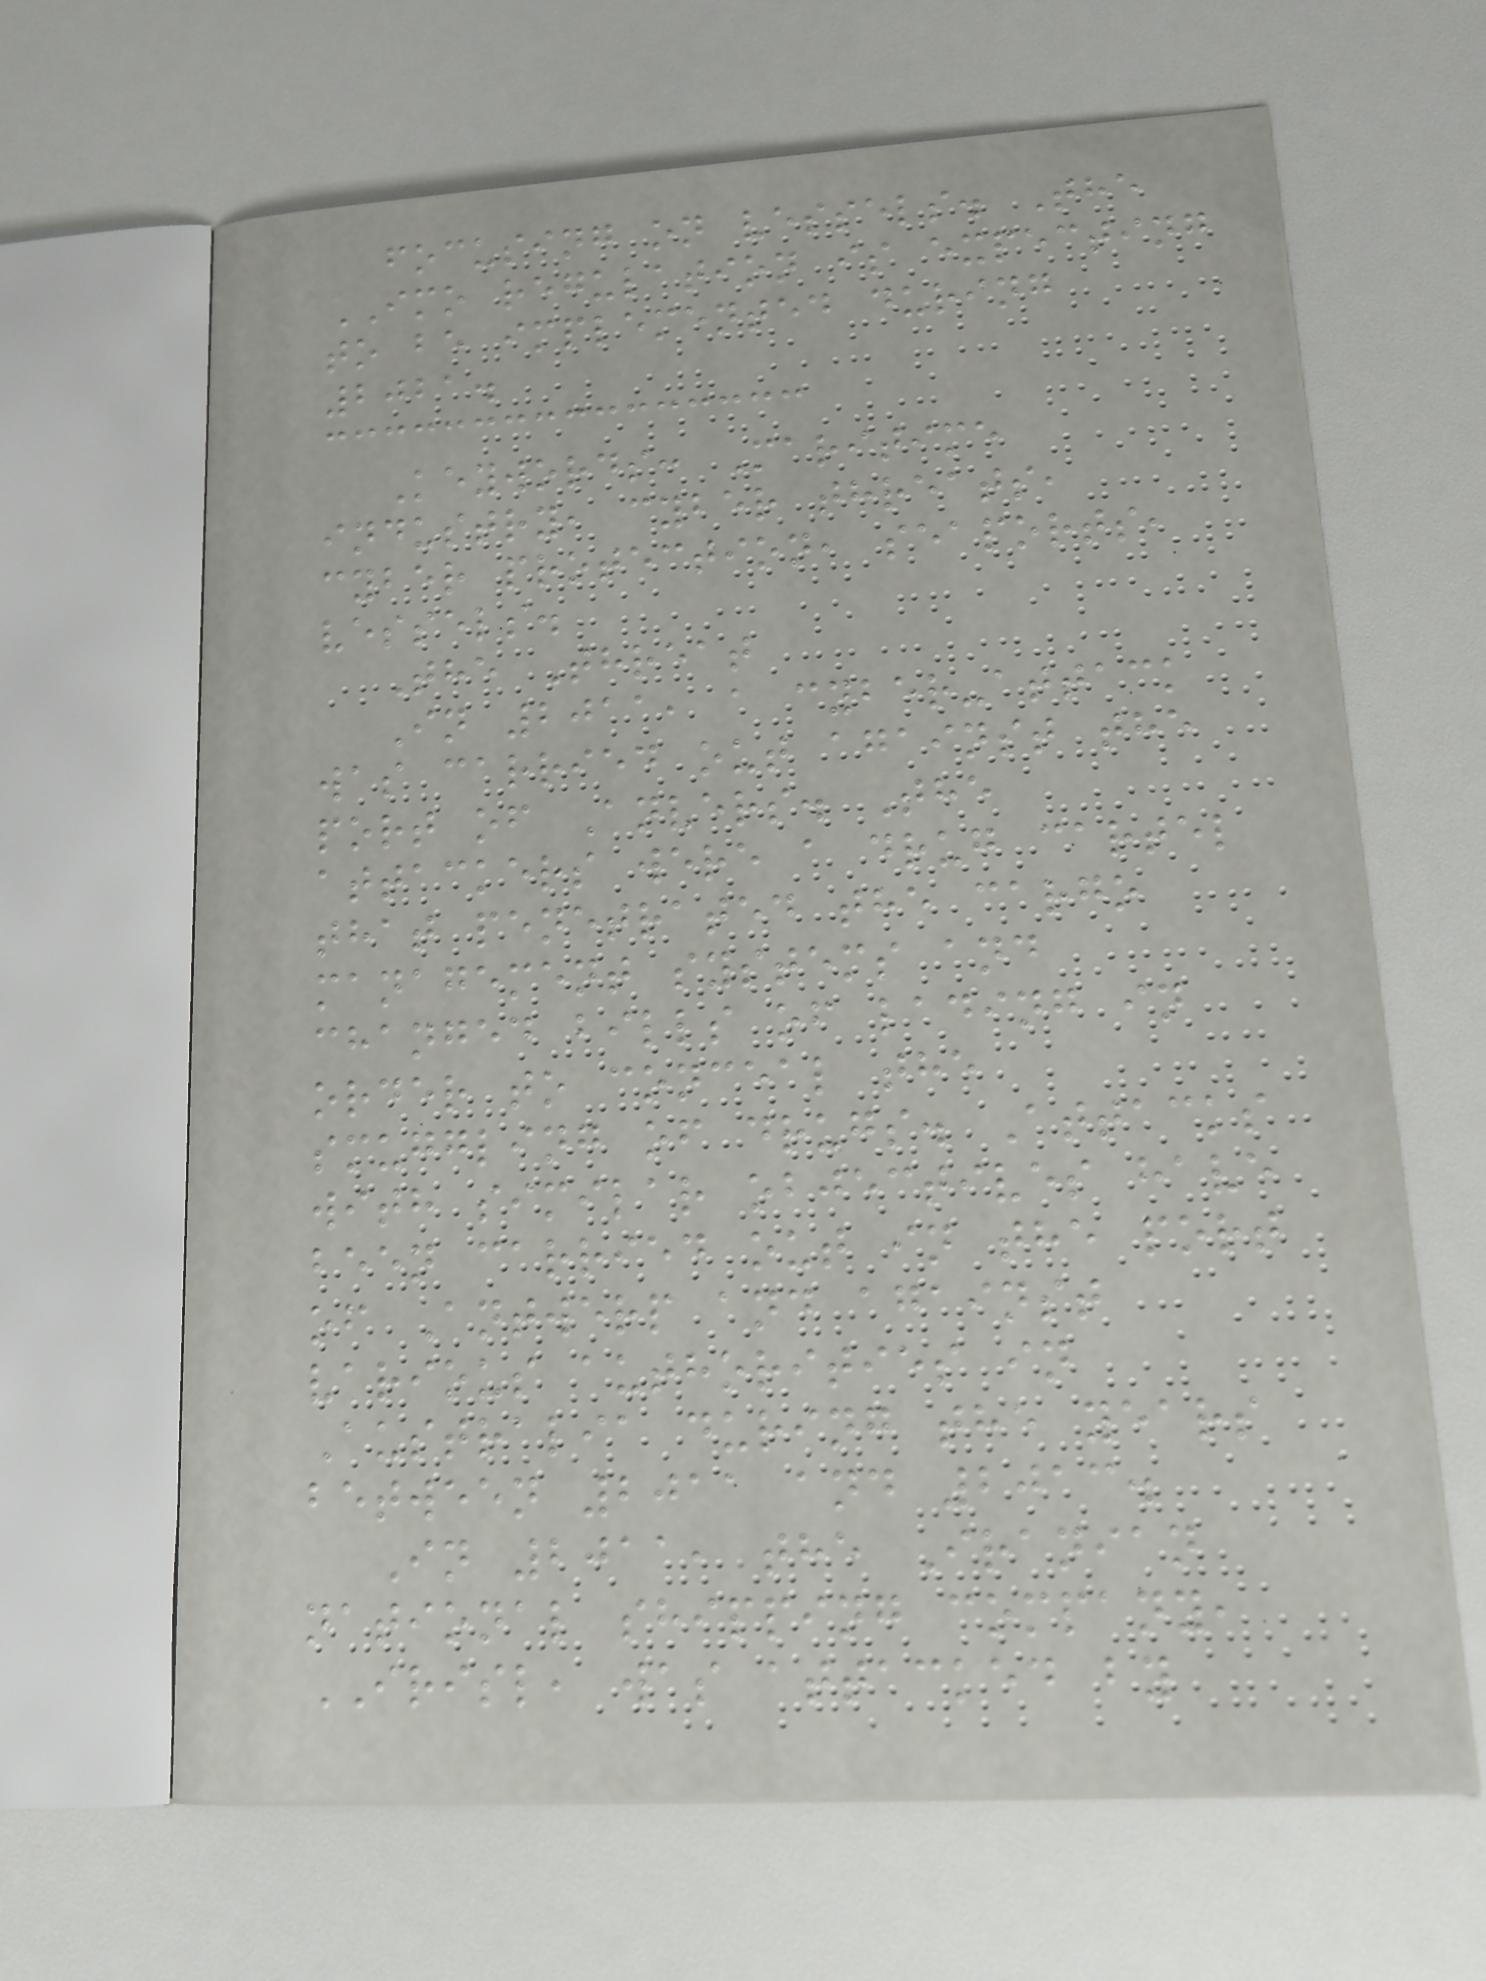focusing on vessels. The
IMO regulation is expecting
to be implemented during
2021.
Keywords: Maritime
industry, cyber threats,
cyber protection, seaports,
vessels.
The Threat
In 2011, a cyber-attack
was carried out against the
port of Anvers. The
attackers were a drug cartel
that penetrated the cargo
management systems and
changed bills of lading in
order to conceal the
smuggling of drugs. Attacks
with similar objectives have
been carried out in the port
of Antwerp and against
various authorities in
Australia during the years
between 2011 and 2013.
In 2011, the Iranian
national shipping company,
IRISL, was attacked by
